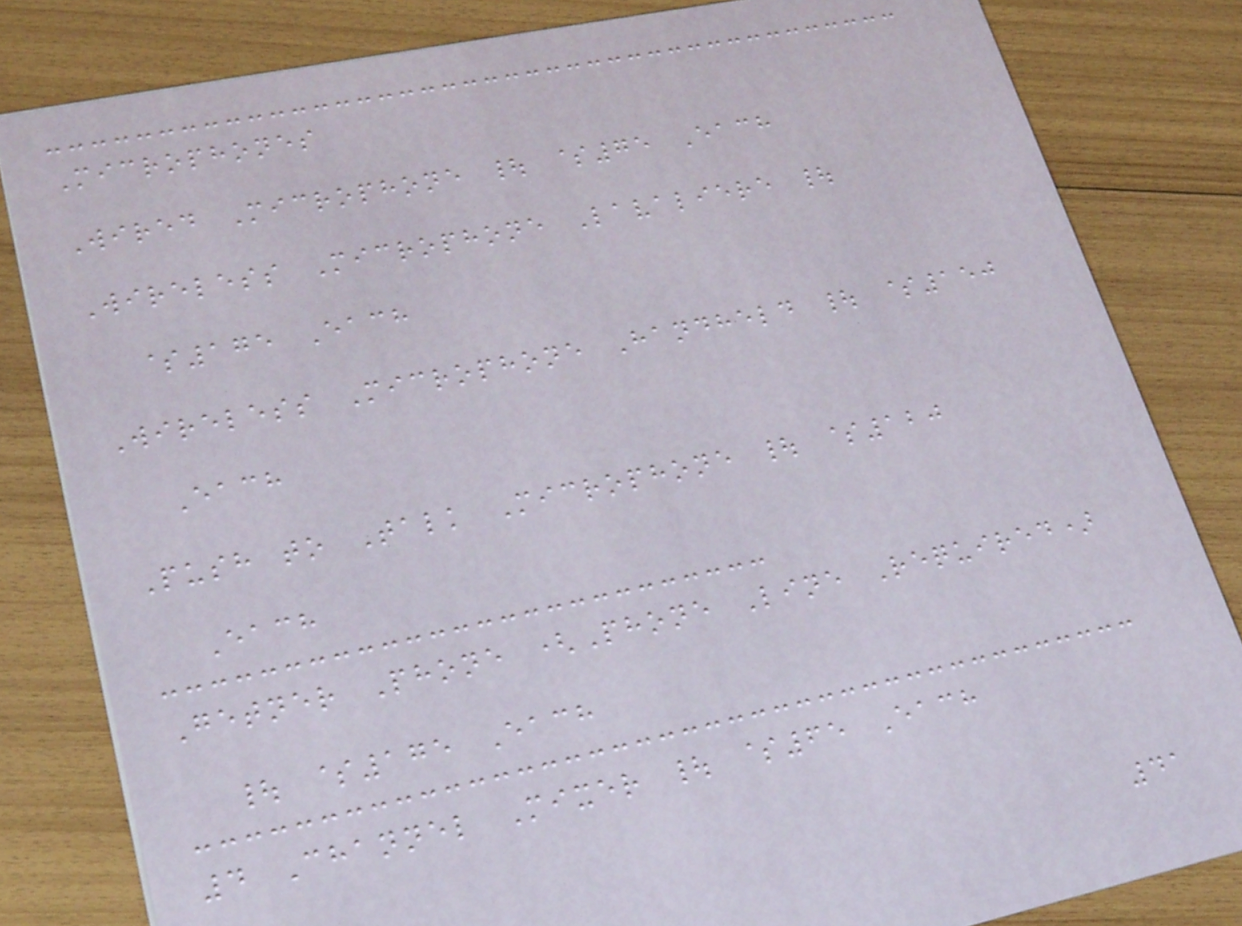Microphones
Wired Microphone | $75 Each
Wireless Microphone Lavaliere |
$175 Each
Wireless Microphone Handheld | $150
Each
Push to Talk Microphone | $120
Each
Getner Phone (Phone Line Required)
| $175 Each
4 Channel Mixer | $65 Each
41
